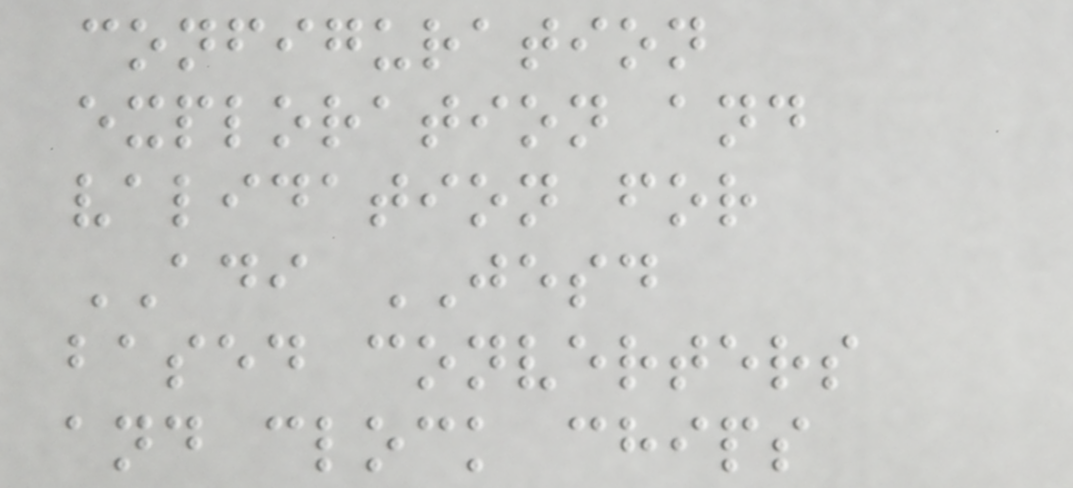configuration
exploration and
validation for
ADI JESD
based converters
and clock chips
